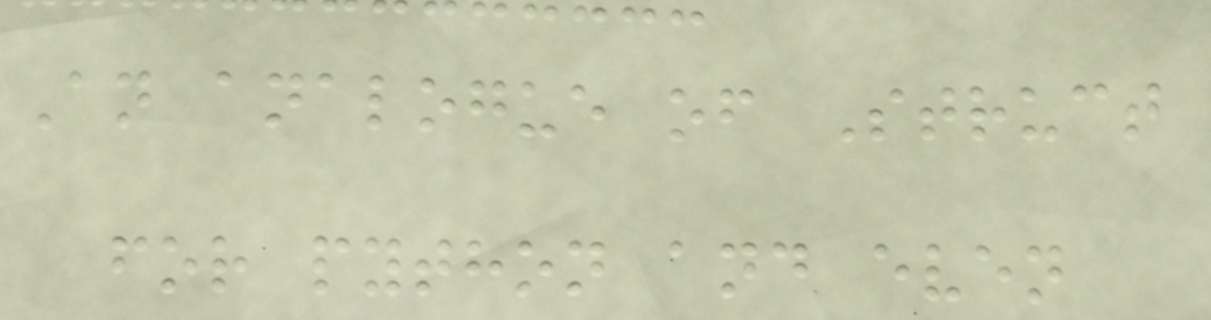An analogue of Struct
for python and even
